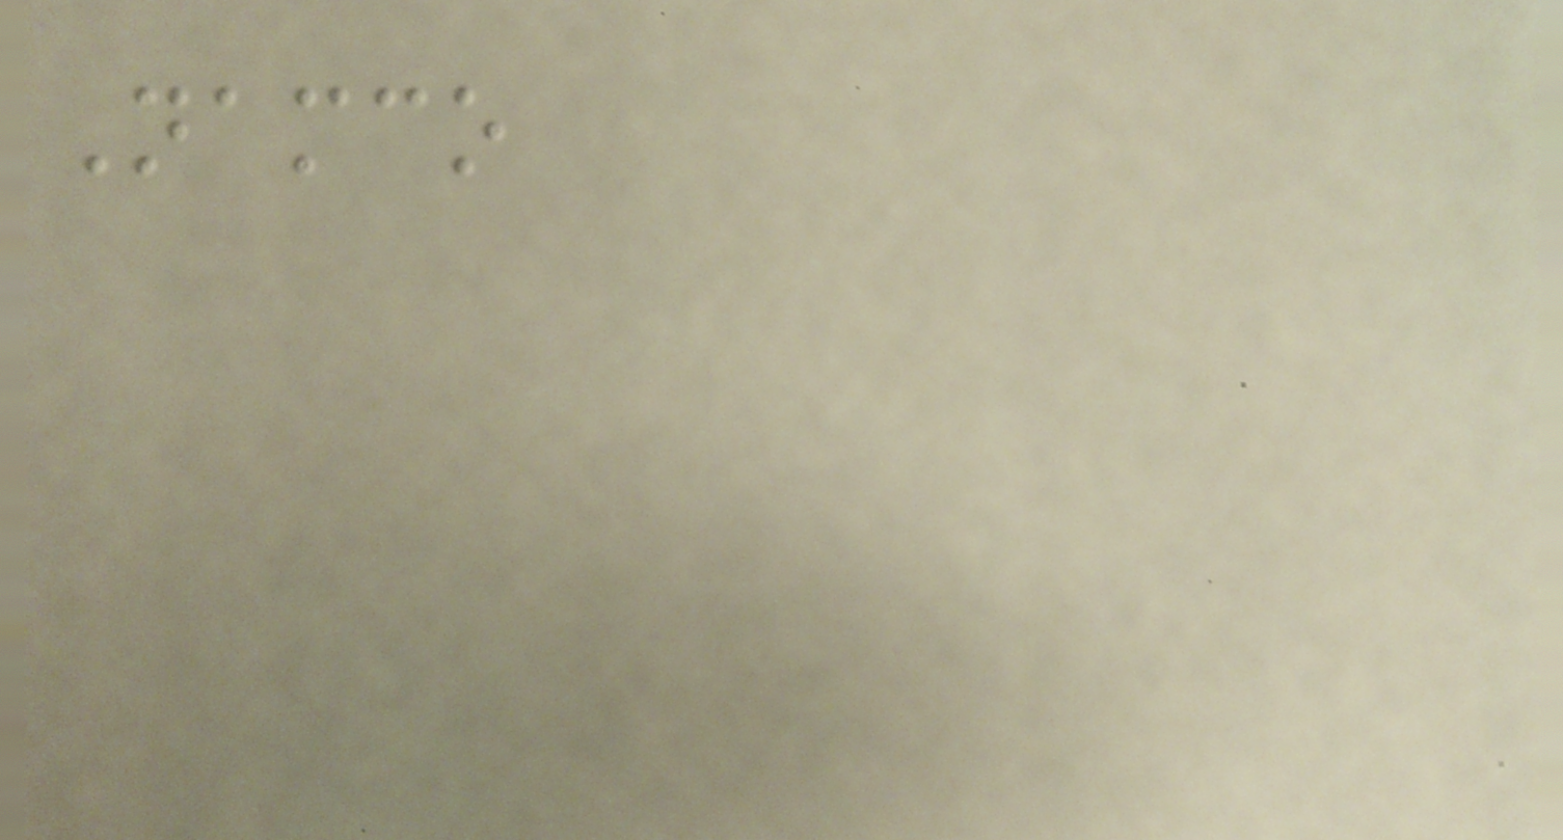Namco
